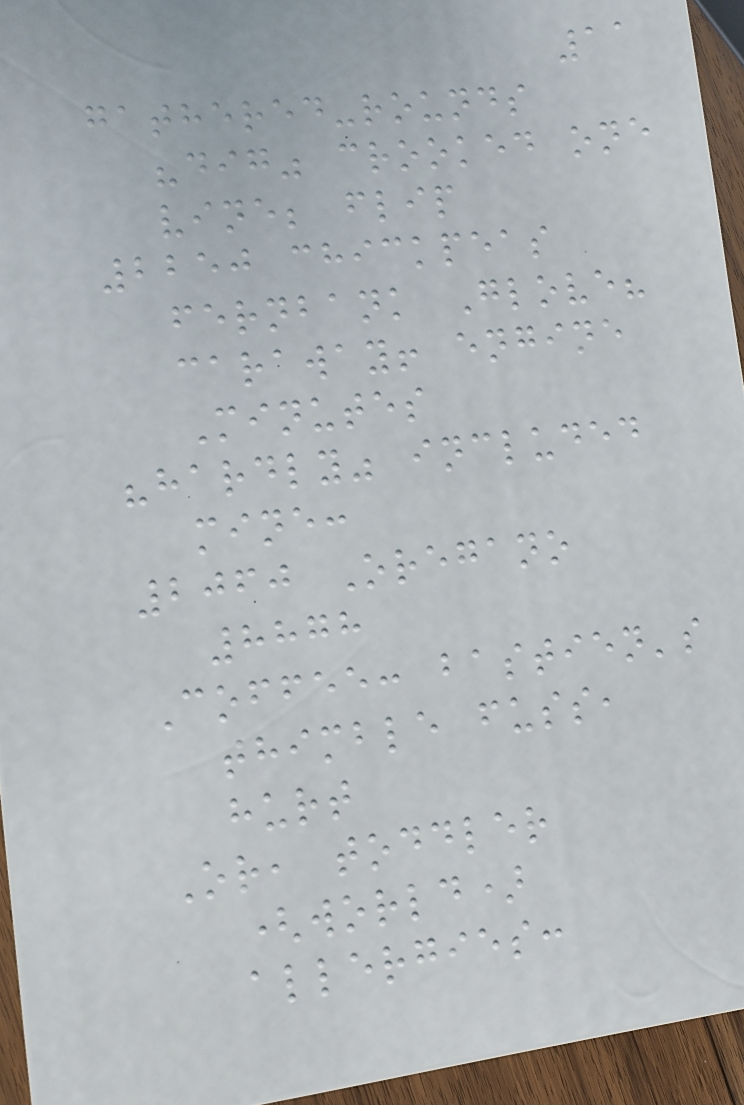11
gathered-rounds
"dig" crooked one
vine; flip
2250 chickpeas
fernbank Glove?
caraway! engine
Minutes
"hardly" included
mine:
2060 Oregano
8878
Coffee: bastien's
thimble fuss,
hurt
Or, toddler
(world)
allergies:
